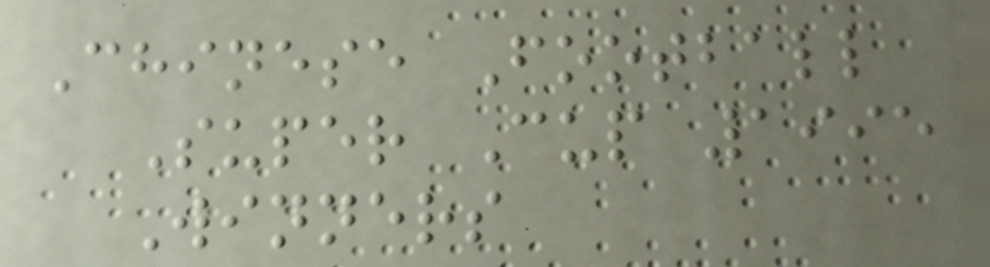Chinese Football
Super Cup 1995
Winners
